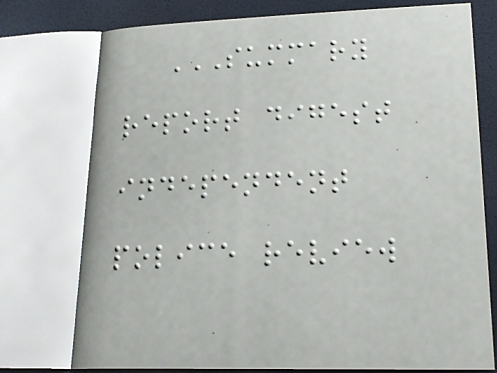SUMMARY
REPORT DIGEST
INDEPENDENT
POLICE REVIEW
